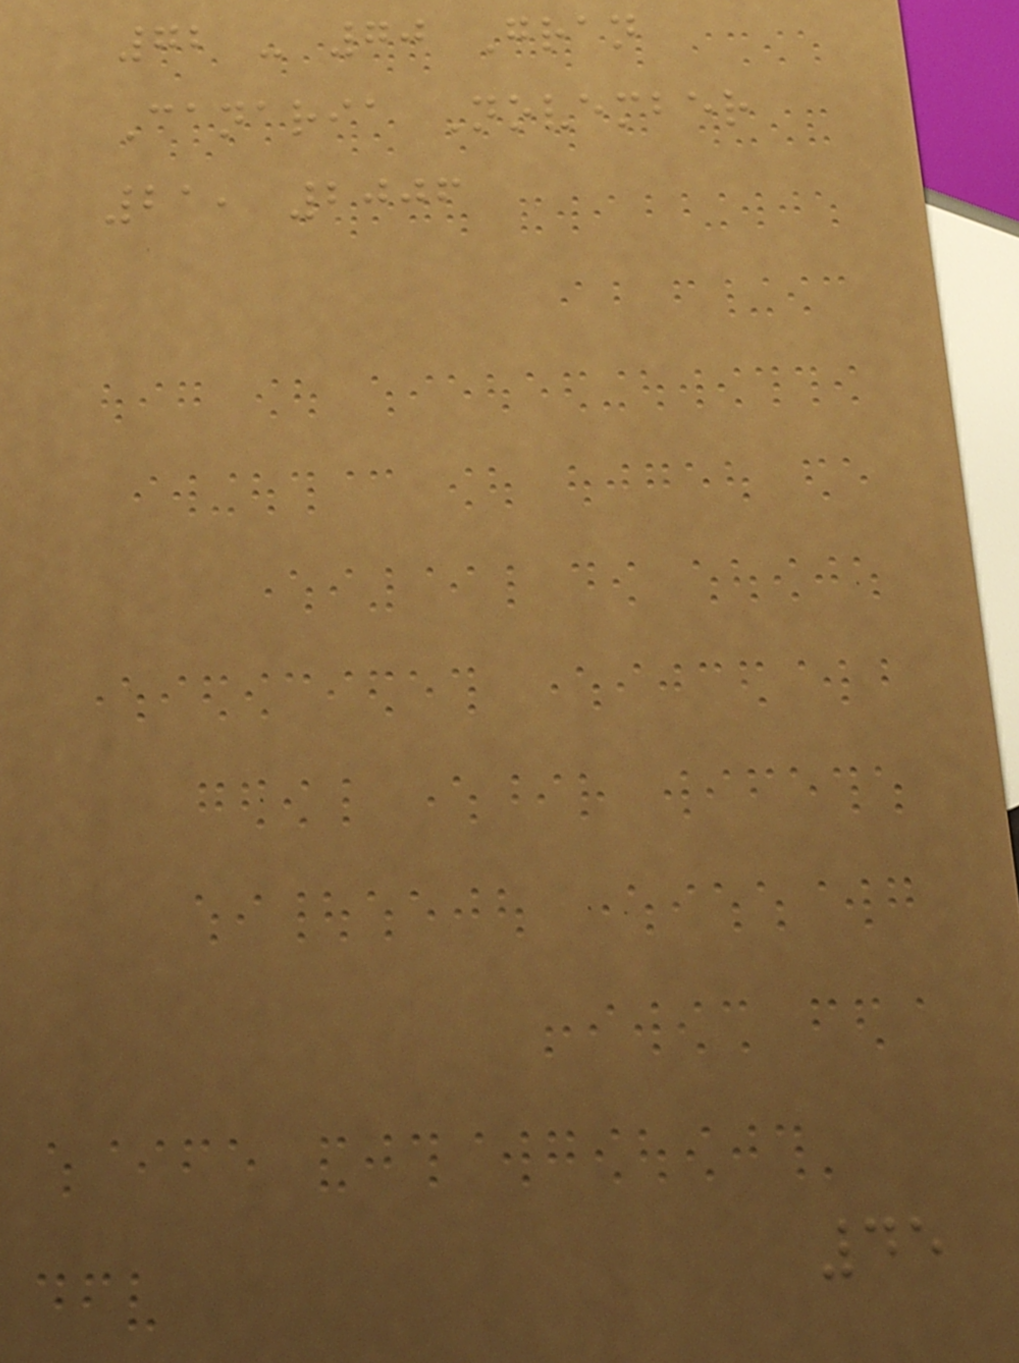72 - 70 Gran
Canaria November
21, 2006
45
